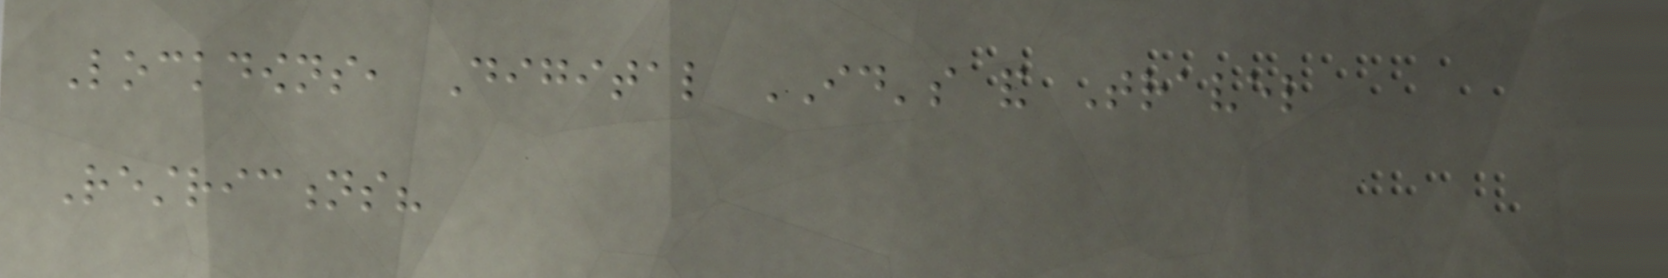Lockdowns, Digital ID's and Travel
Restrictions?
